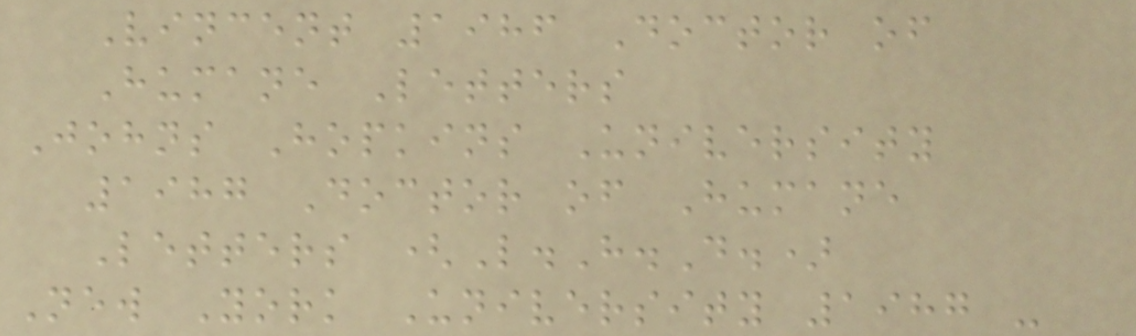Vincent 1986 Doctor of
Humane Letters
Johns Hopkins University
1987 Doctor of Humane
Letters (L.H.D.)
New York University 1987 -
